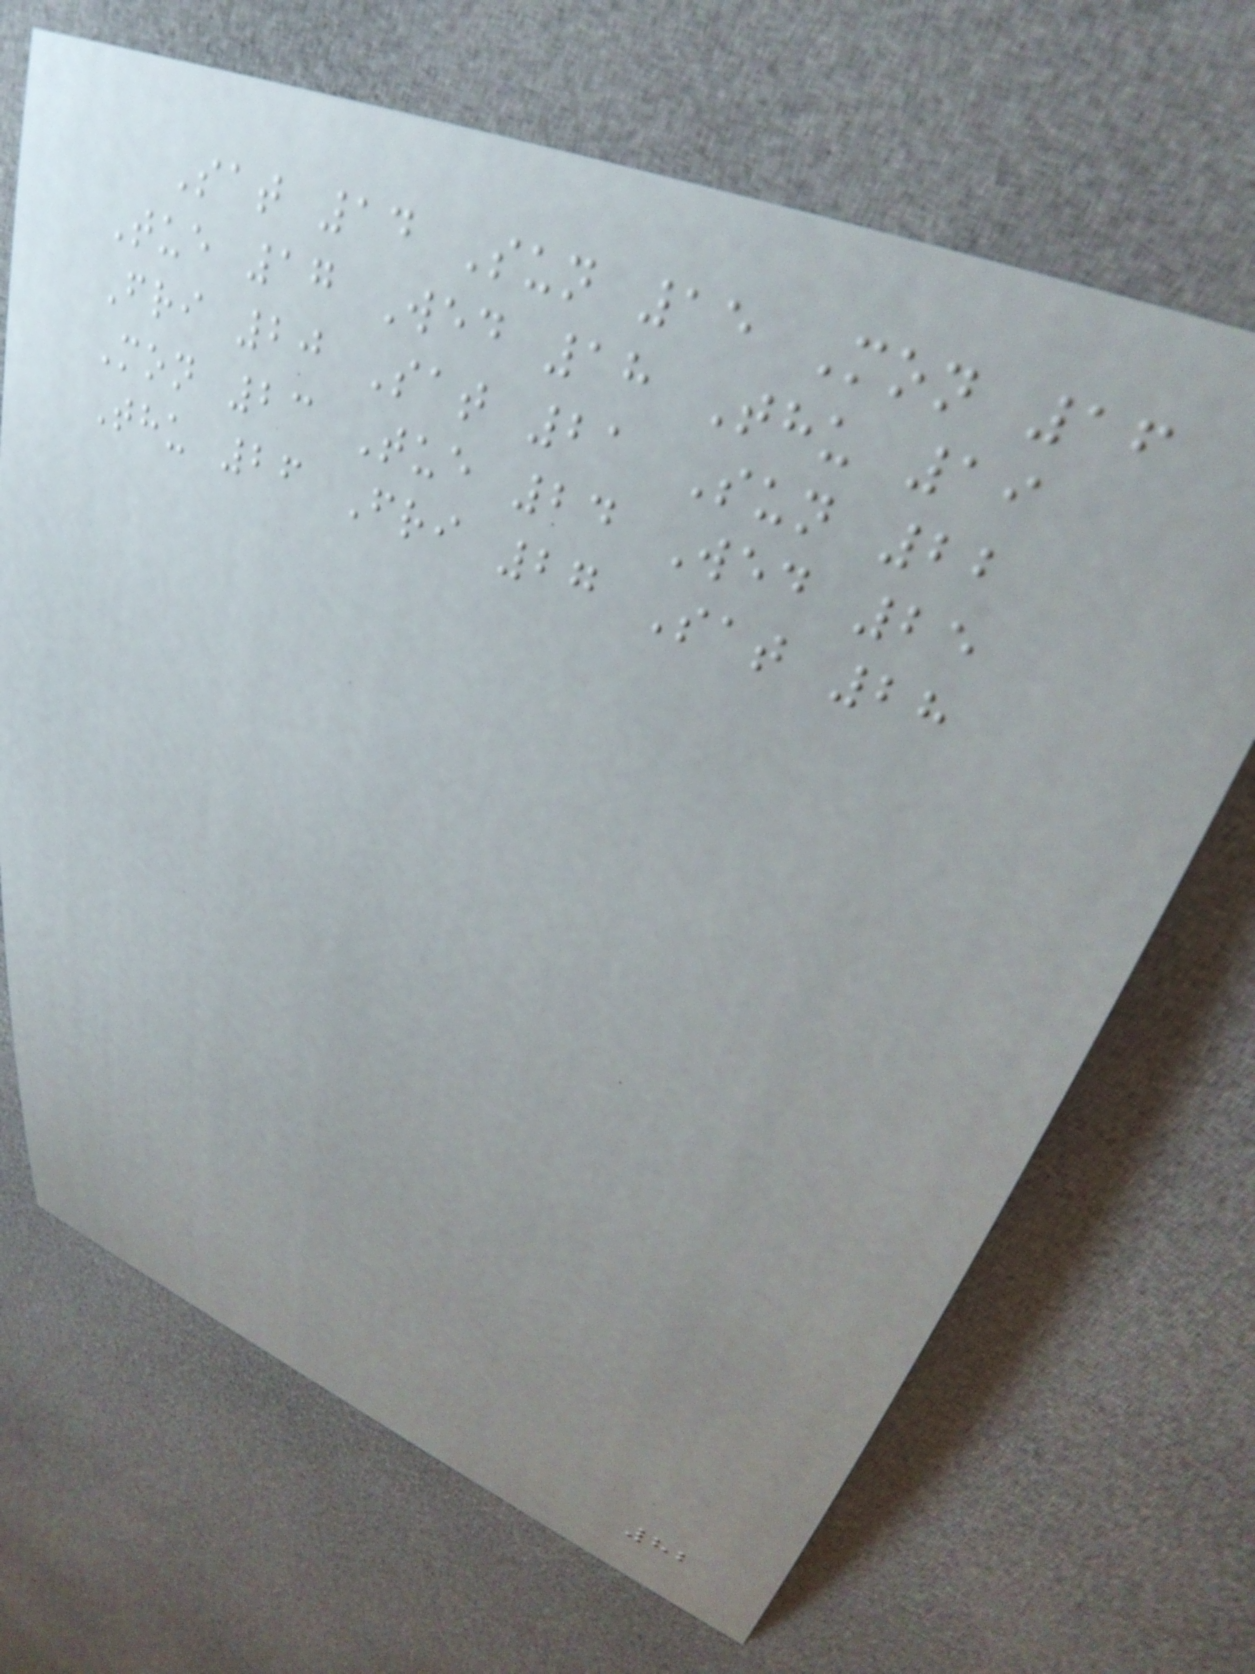Sat 14 Sun 15 Mon 16
Tue 17 Wed 18 Thu 19
Fri 20 Sat 21 Sun 22
Mon 23 Tue 24 Wed 25
Thu 26 Fri 27 Sat 28
82
